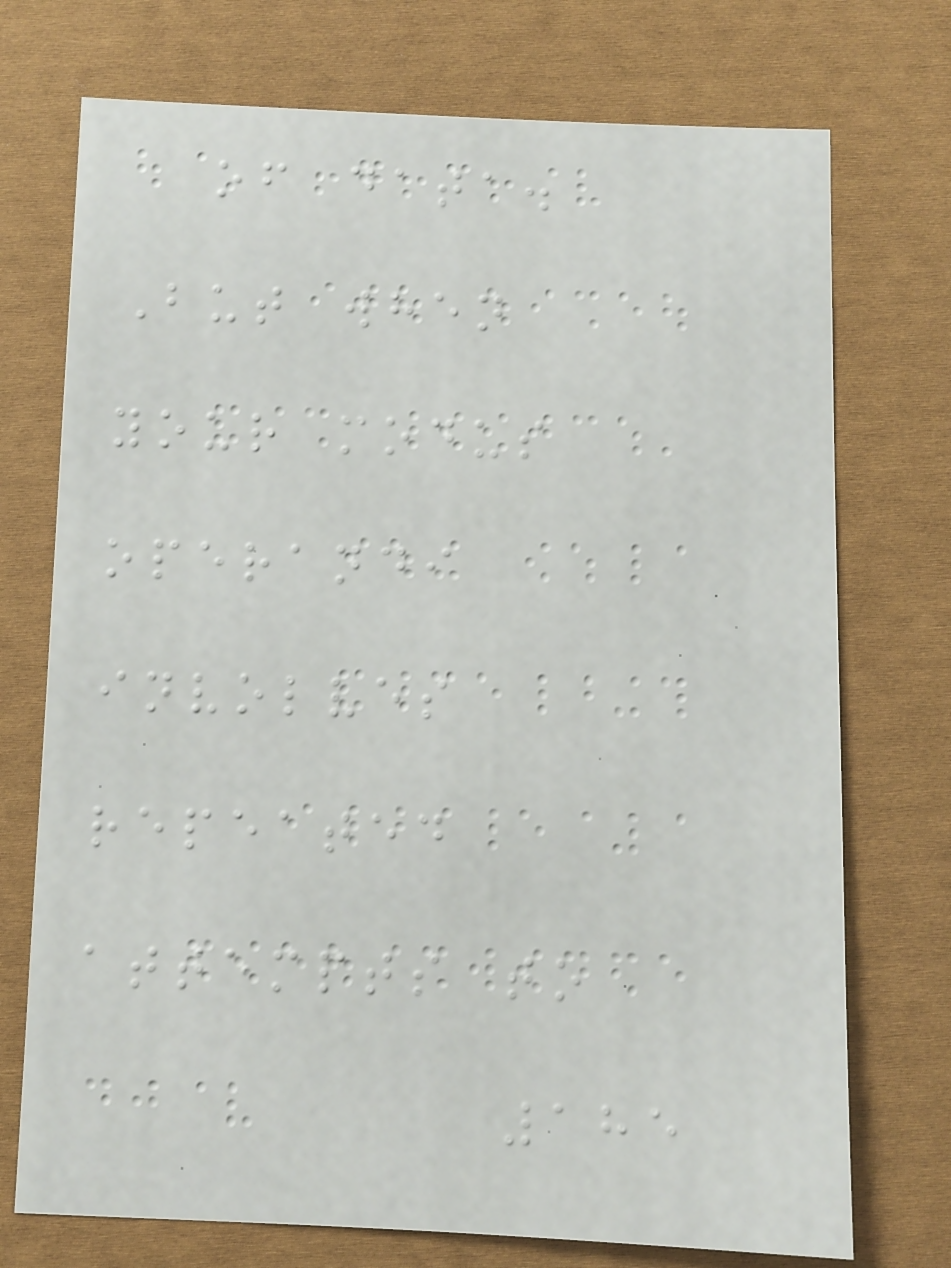of data.
But when
your modus
operandi
involves
repeated
attempts to
185
